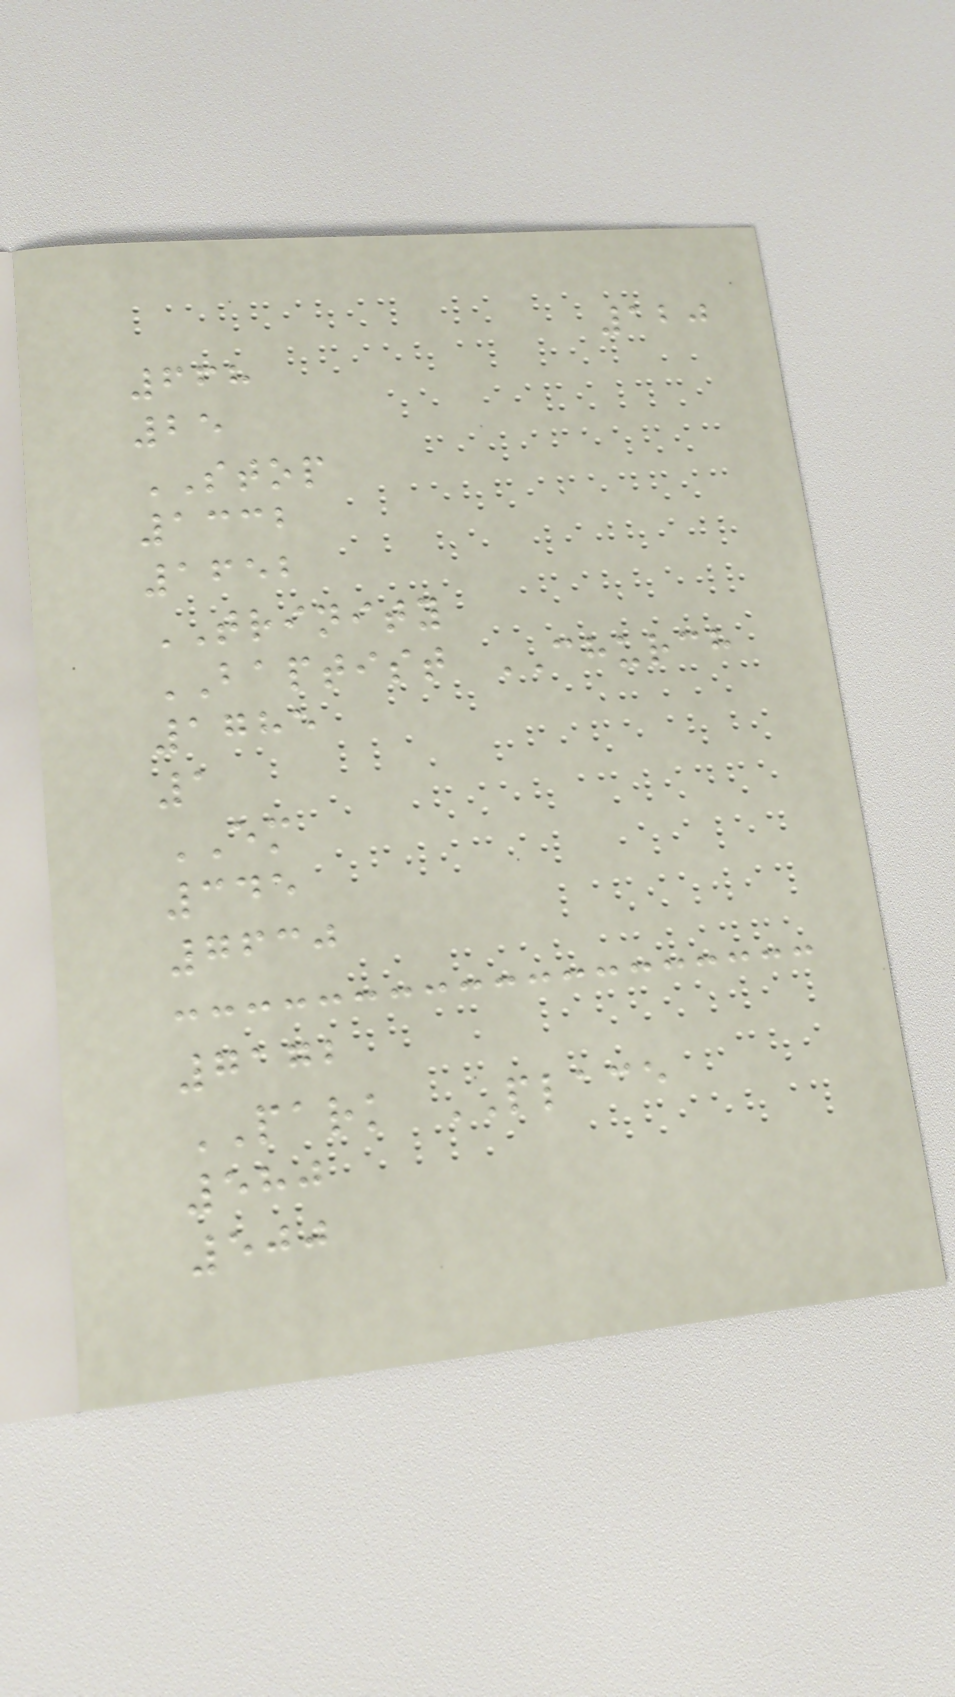120
668
25
STOP
1332
1652
TRINITY
BAPTIST CHURCH
1785
1
EM
345
7630
7172
PARK PLACE
580
500
